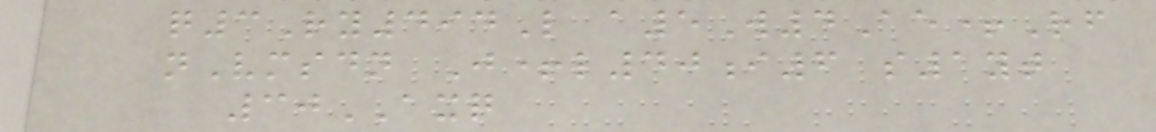q3Ry494L a5W4Ae+Rf
nVmsdn J+l40i6 s1yt
30AXQ
